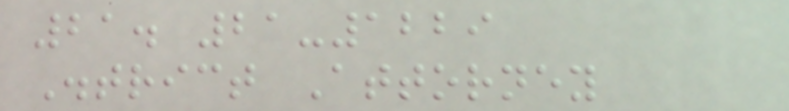21. 21-1229
District Attorney
